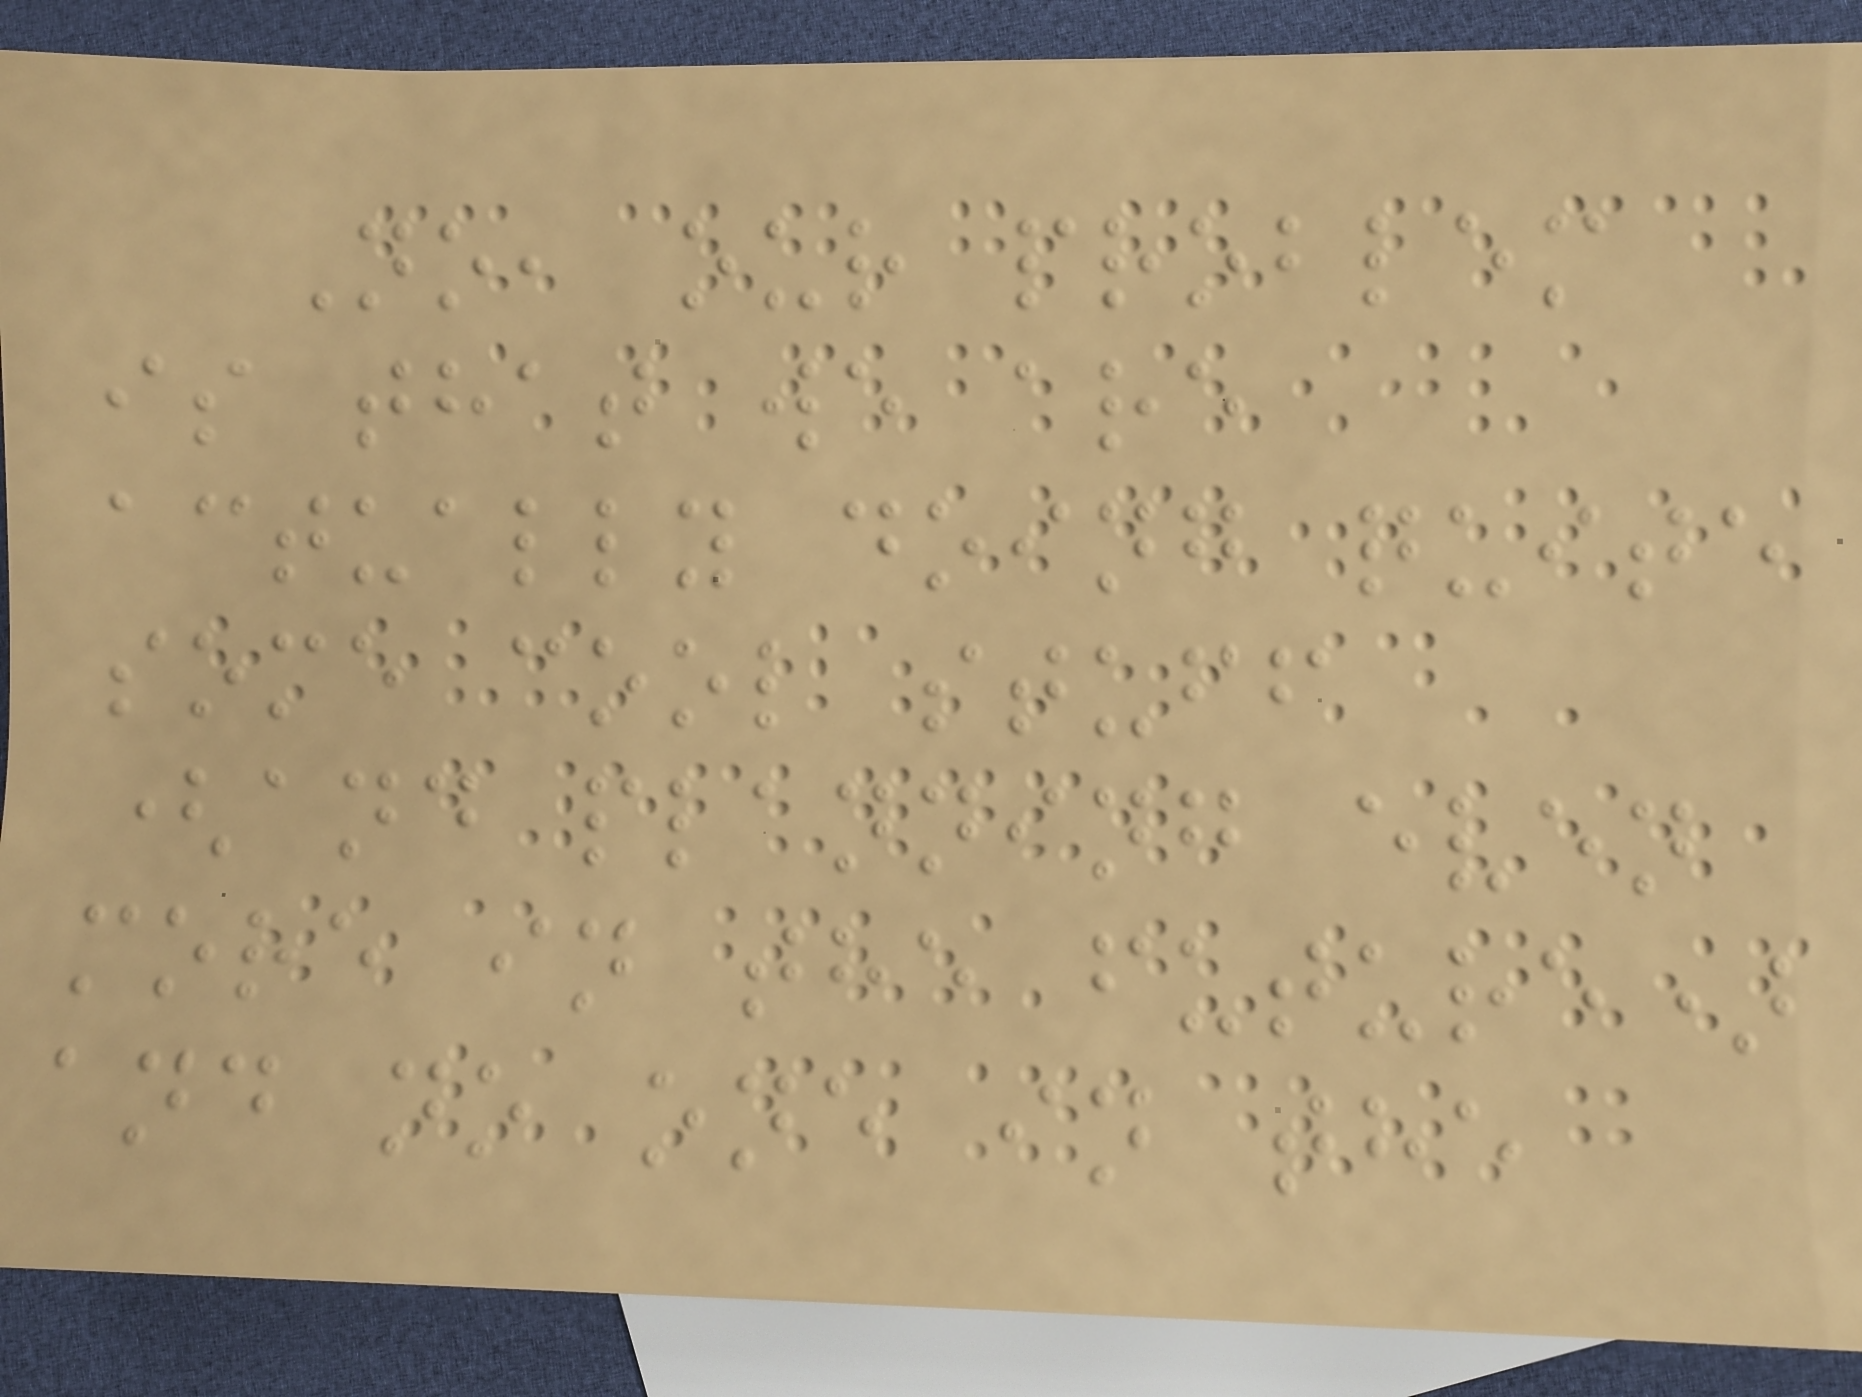No, our problem
is that we are
actually doing quite
some cool stuff
(and planning even
more in the future)
and no one in the
